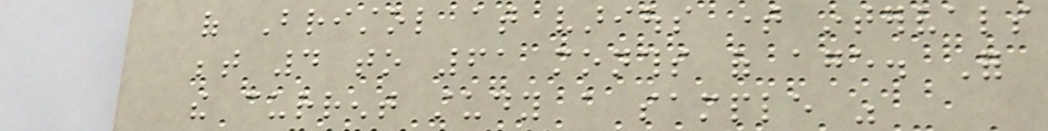of Bristol at various time intervals
between 4 to 61 months of age. For
the current study a sample was
